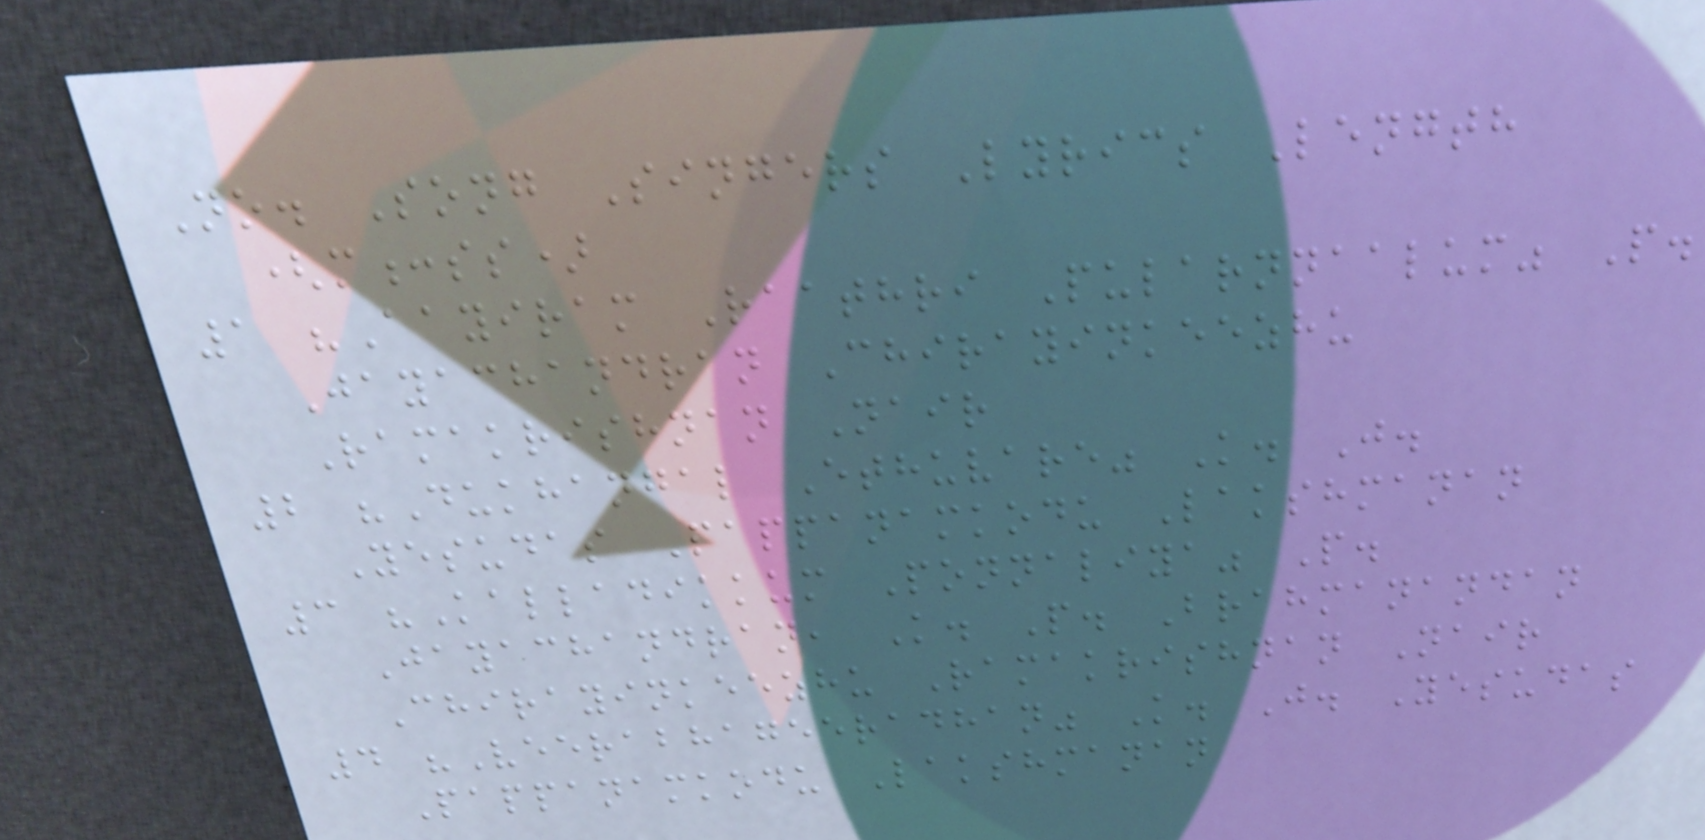No. Song Singers Lyrics Length
(m:ss)
1 "Aayiram Raathri Pularnnaalum" P.
Jayachandran Chirayinkeezhu
Ramakrishnan Nair
2 "Dukhangal Ethuvare" K. J.
Yesudas Pappanamkodu Lakshmanan
3 "Kalladikkum Ponnaliya" P.
Jayachandran, K. P. Brahmanandan
Chirayinkeezhu Ramakrishnan Nair
4 "Veerabhageeradhan" K. J. Yesudas
Pappanamkodu Lakshmanan
